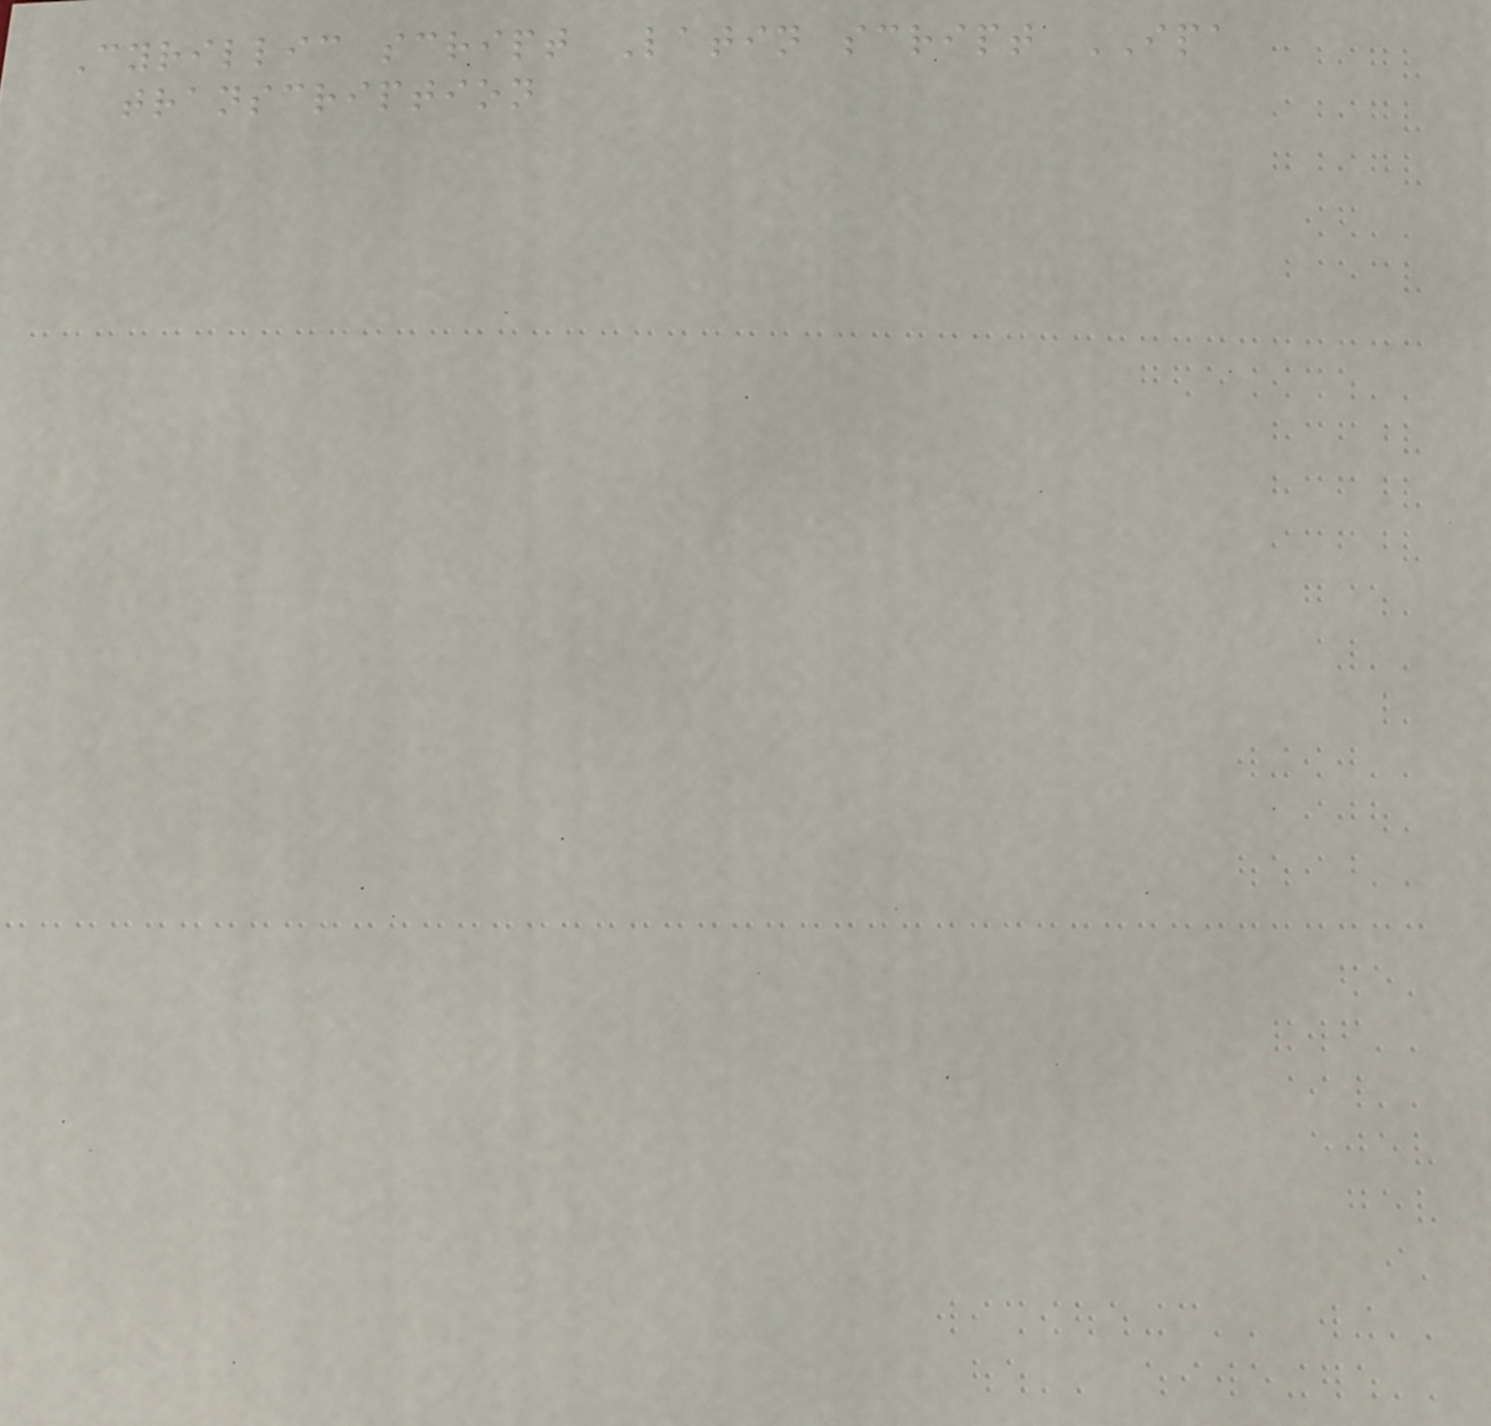Cyrillic script Latin script IPA
transcription
